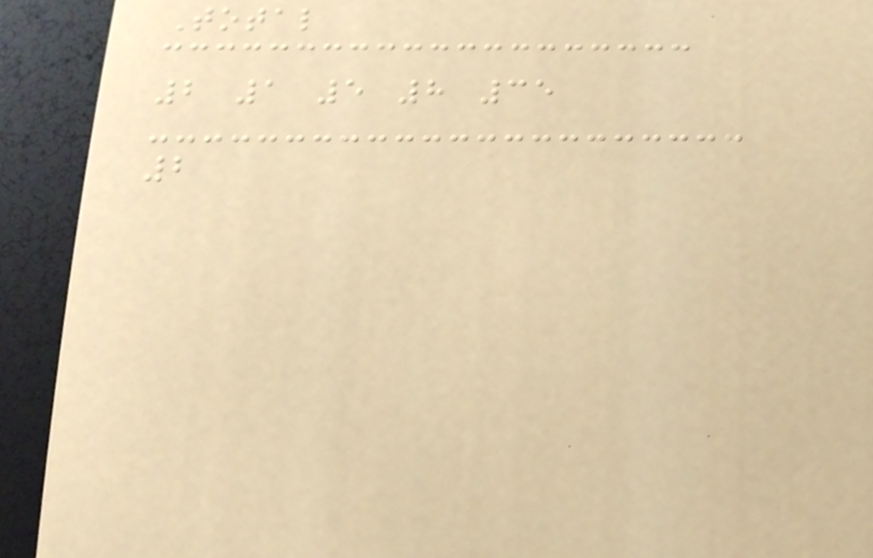Total
2 1 5 8 35
2
